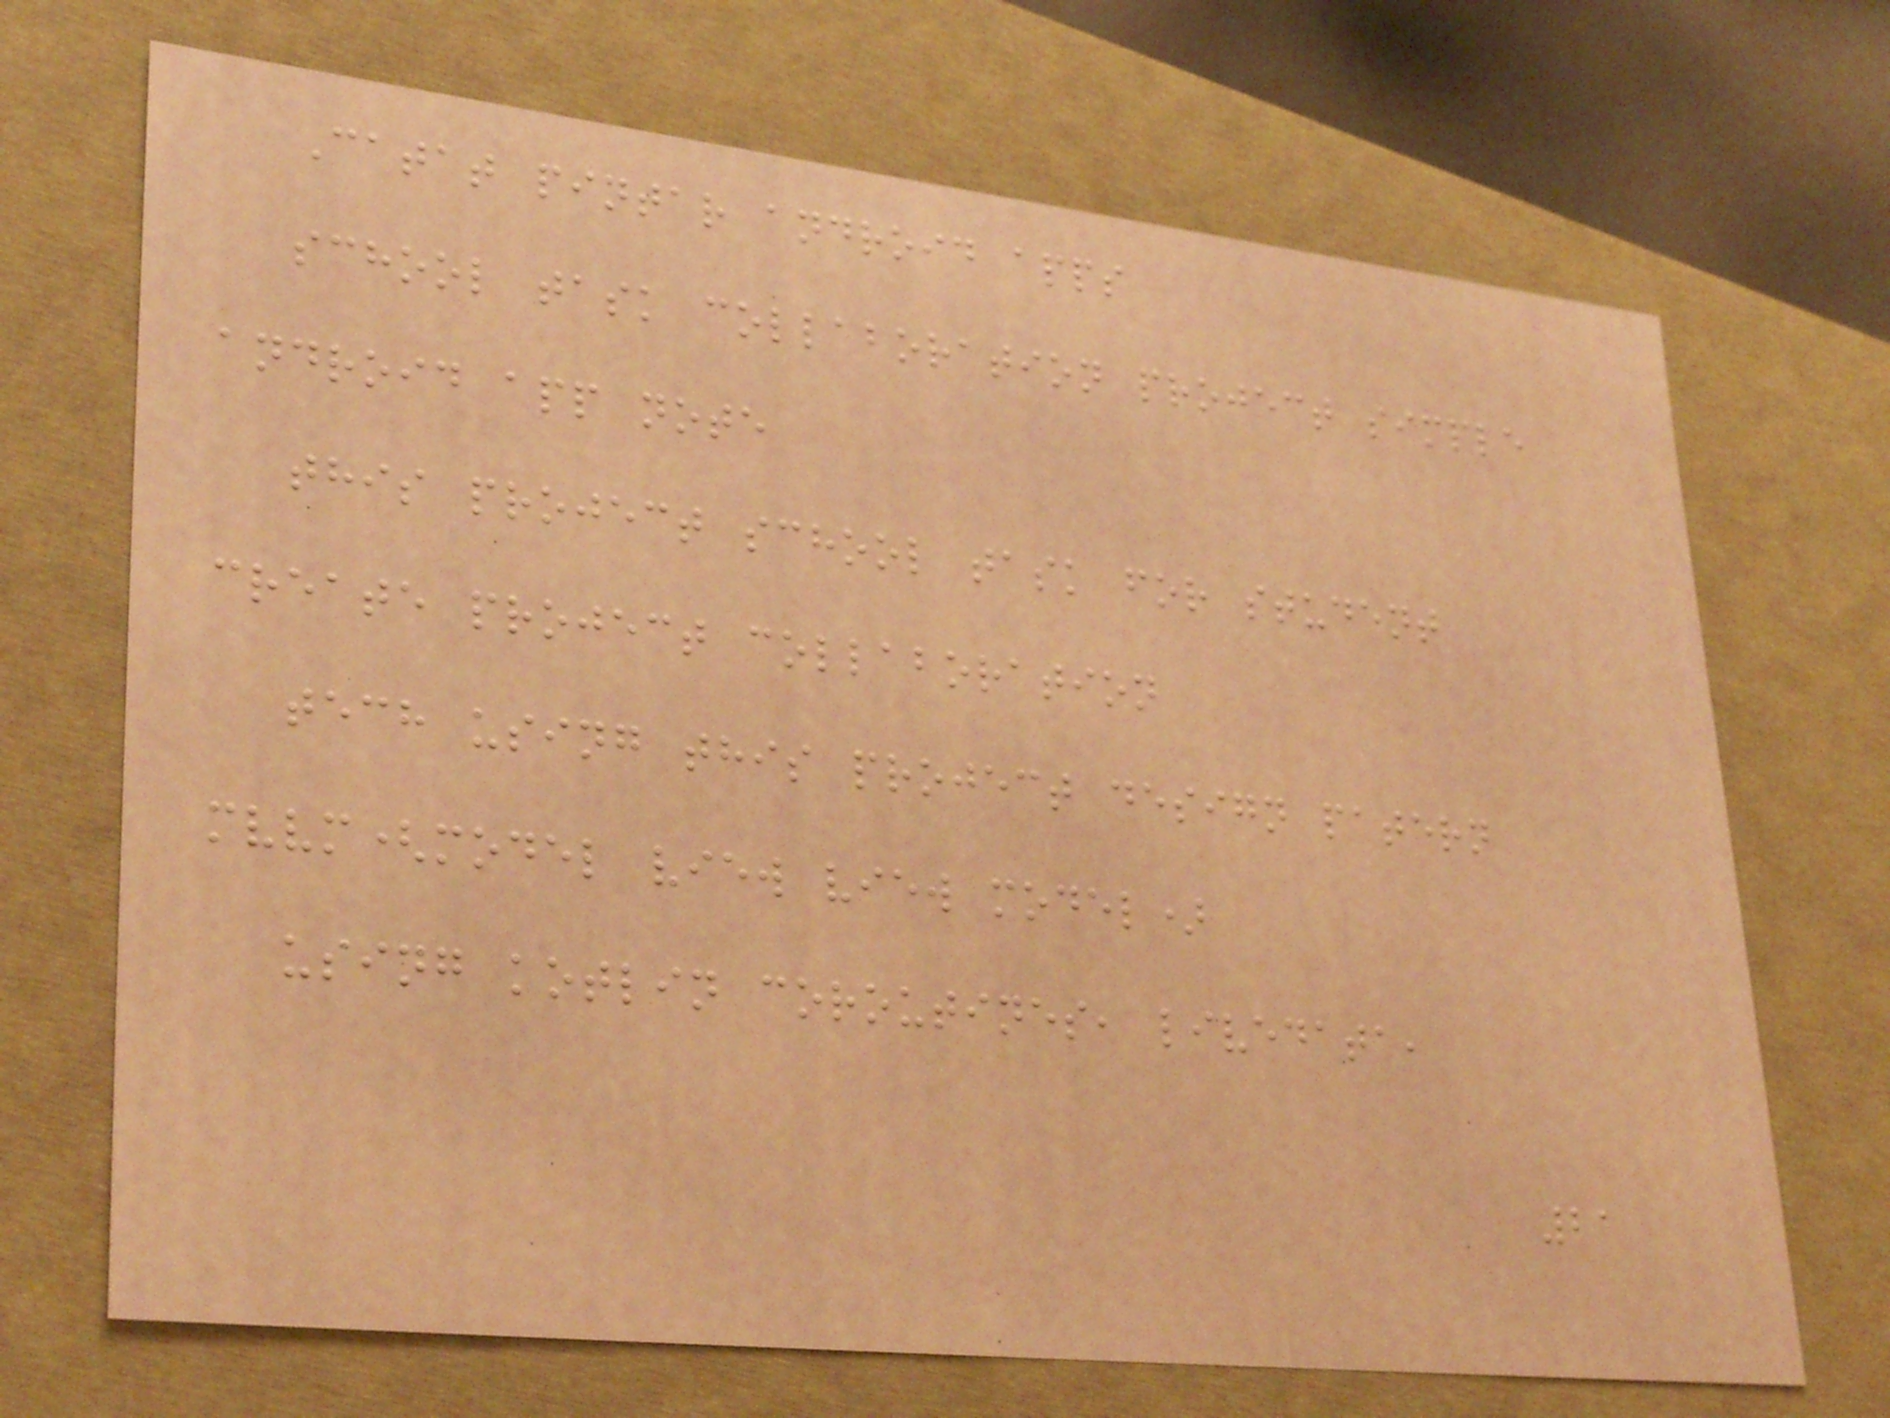Catat pintar android apps
school task collaboration project simple
android app note
this project school task for student
create project collaboration
tech using this project design patern
mvvm(model view view model)
using kotlin coroutines, livedata,
21
